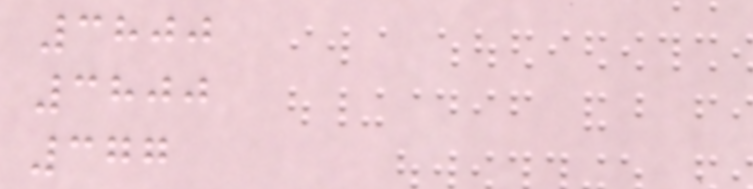3800
3800
377
